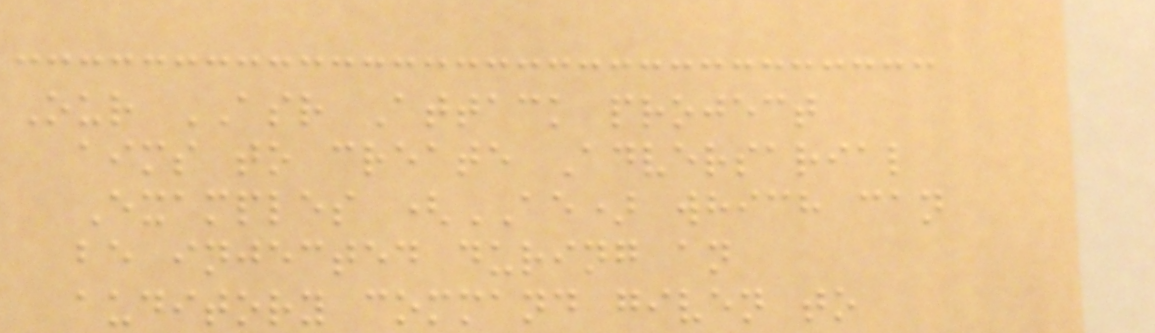Our ASR Attack project
aims to create Adversarial
Examples (AE) which can
be injected during an
auditory command given to
